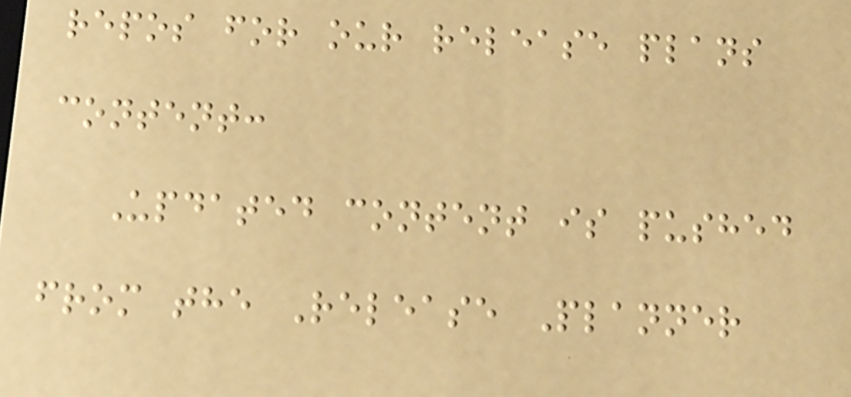repos for our release plans
content:
Updated content is pushed
from the Release Planner
